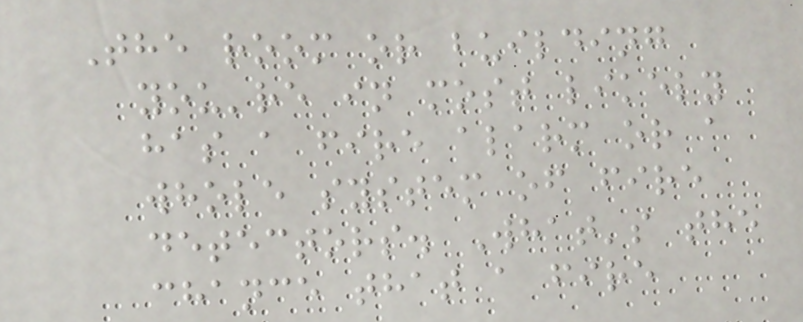The room or building
you're in most likely
has a fire alarm or a
whole system of fire
detectors. What's the
chance that a fire
